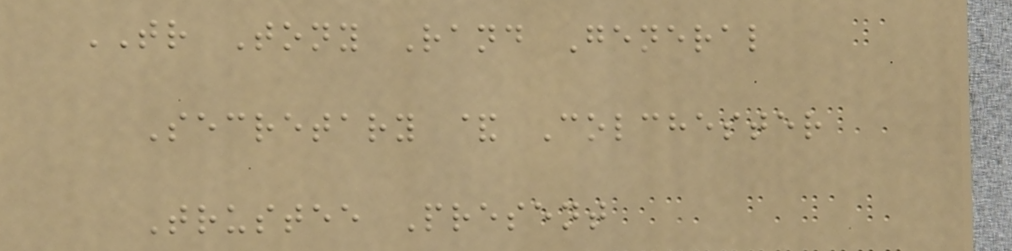TR Tony Rand General
Secretary & Colchester
Trustee Present
